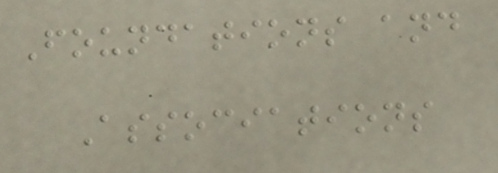Foundations and
Associations
